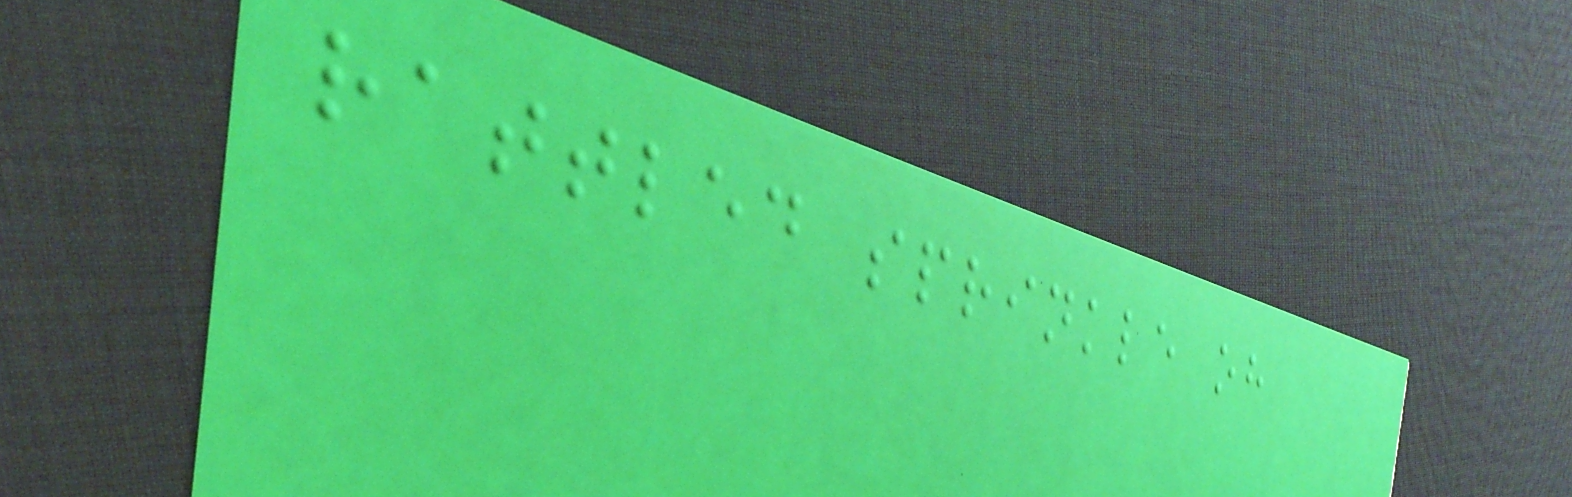rattled sprinkle oh
